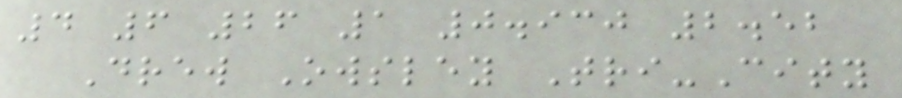4 6 26 1 0.930 2.52
Drew Owsley Tri-City
